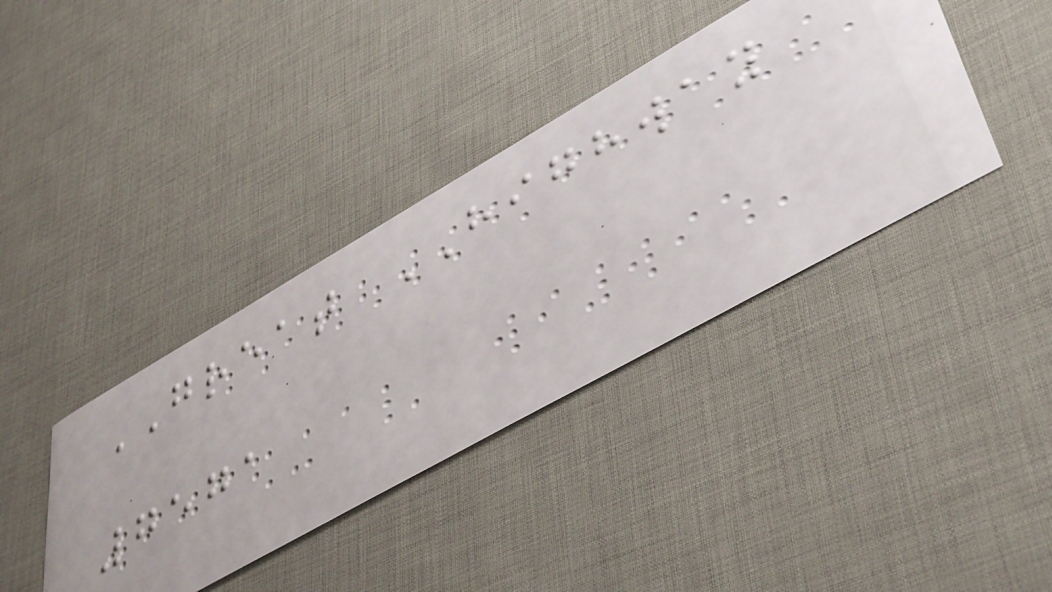GREAT HIGHWAY
7571
